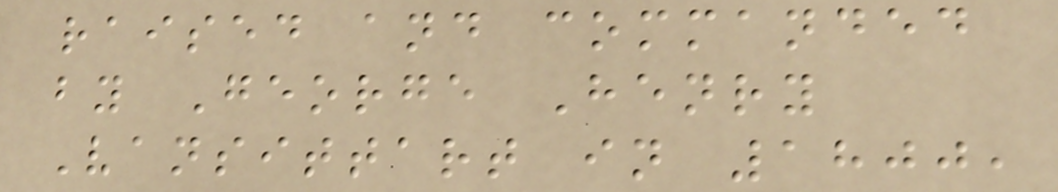raised and commanded
by George Henry
Vansittart in 1800,
